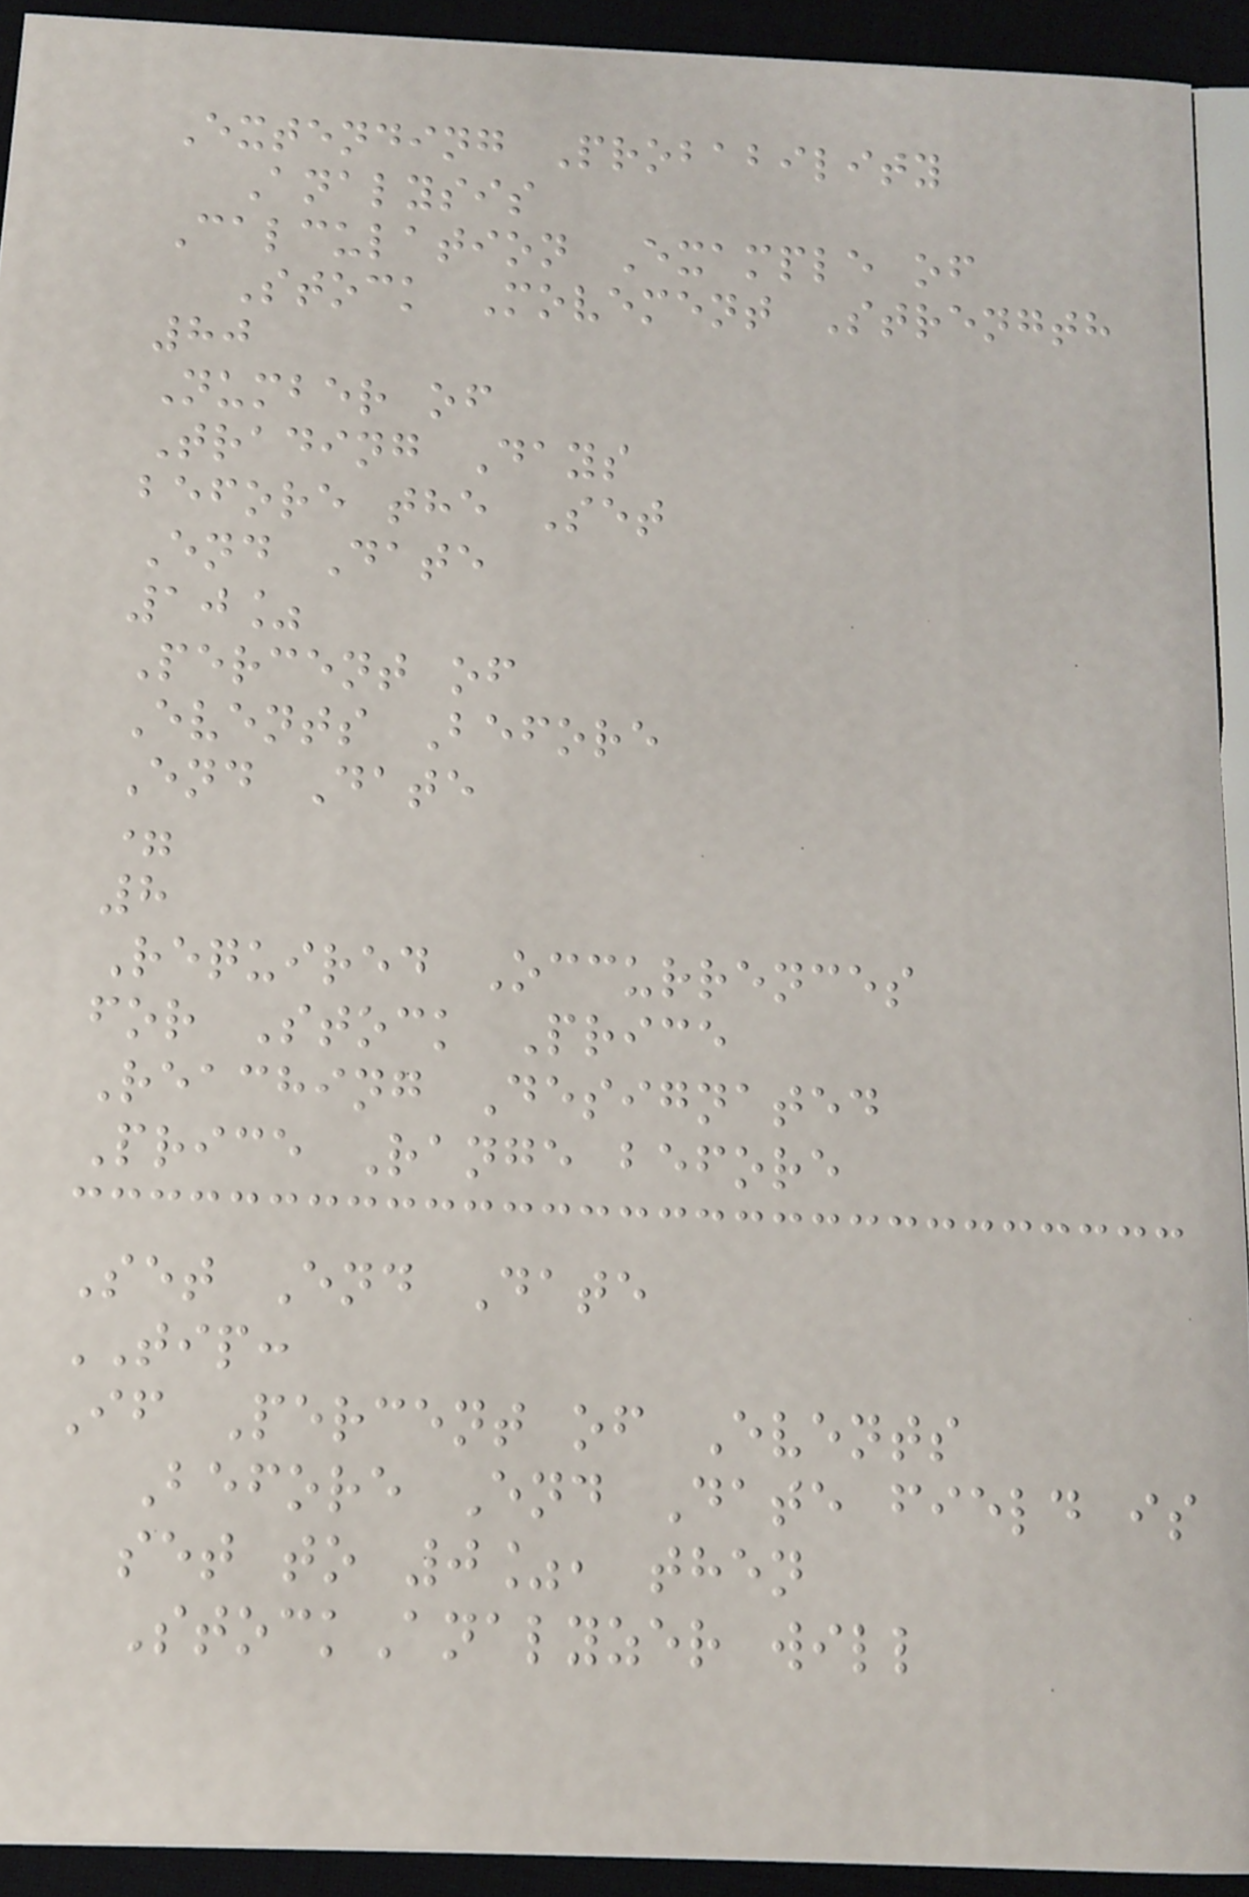Extending Probability
Analysis
Calculation Example of
Stock Movement Strength
80
Number of
Trading Days
before the Set
End Date
10%
Percent of
Events Before
End Date
=
8
Required Occurrences
for Stock Price
Reaching Designated
Price Range before
Set End Date
TIP:
If Percent of Events
Before End Date field is
set to 0%, then
StockAnalyzer will
